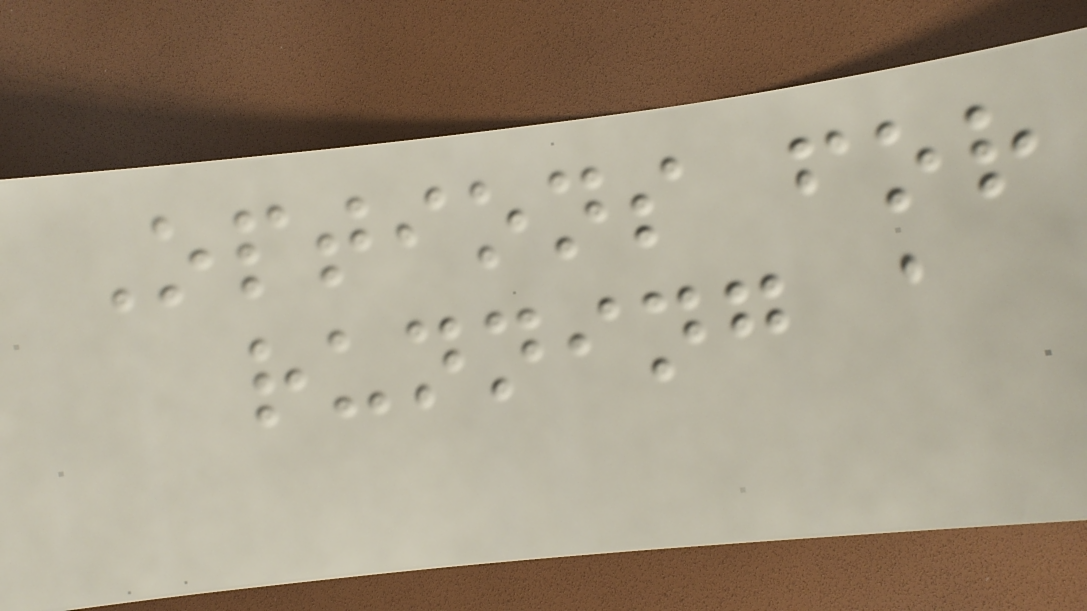Options for
running a
